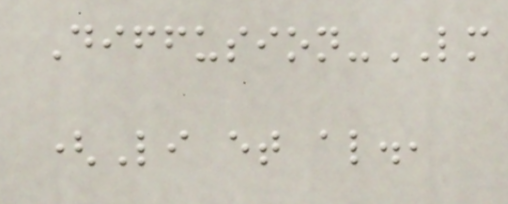Diffusion-LM
(Li et al.,
